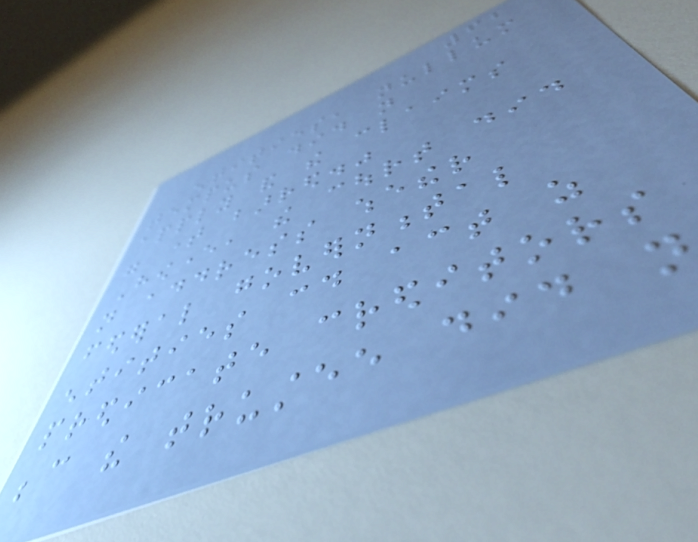62
entities, nullum
tempus did not
apply and the claims
were time barred."
However, the court did
not address whether
federal governmental
entities could act as
predicate creditors
because the trustee did not
